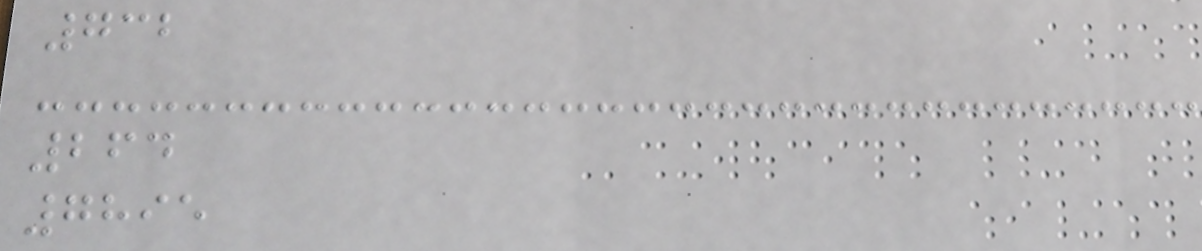732
264
7895
